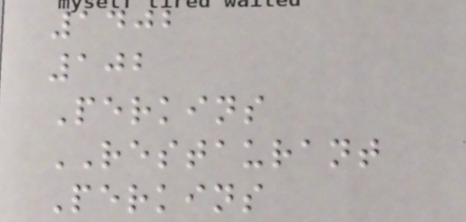1402
102
Perkins
RESTAURANT
Perkins
